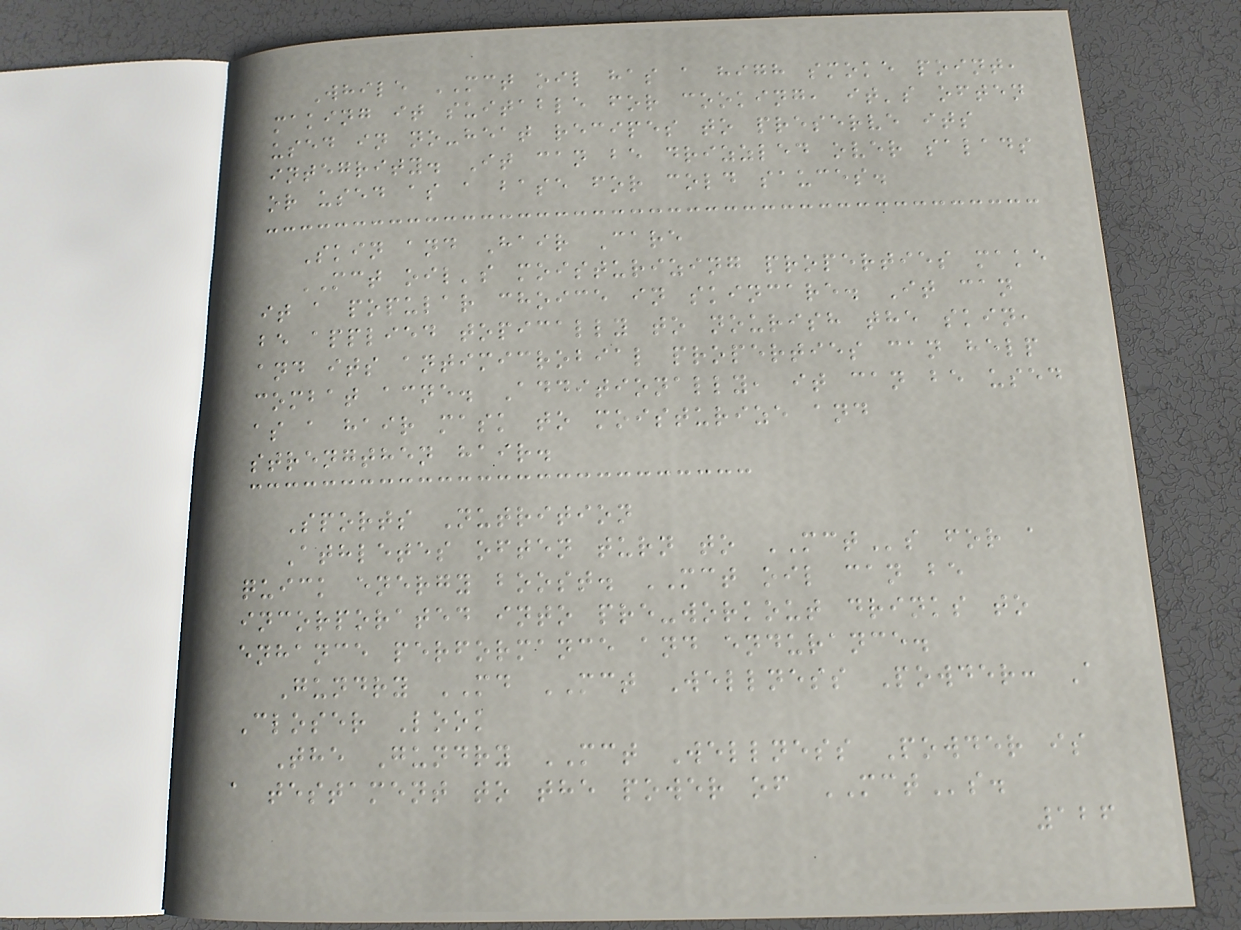While MCT oil has a high smoke point,
making it suitable for cooking, it's often
used in no-heat recipes to preserve its
integrity. It can be drizzled over salads
or used as a base for cold sauces.
Skin and Hair Care
MCT oil's moisturizing properties make
it a popular choice in skincare. It can
be applied topically to nourish the skin,
and its antimicrobial properties can help
combat acne. Additionally, it can be used
as a hair mask to moisturize and
strengthen hair.
Sports Nutrition
Athletes often turn to MCTs for a
quick energy boost. MCT oil can be
incorporated into pre-workout drinks to
enhance performance and endurance.
Gundry MD MCT Wellness Powder: A
Closer Look
The Gundry MCT Wellness Powder is
a testament to the power of MCTs.
126
